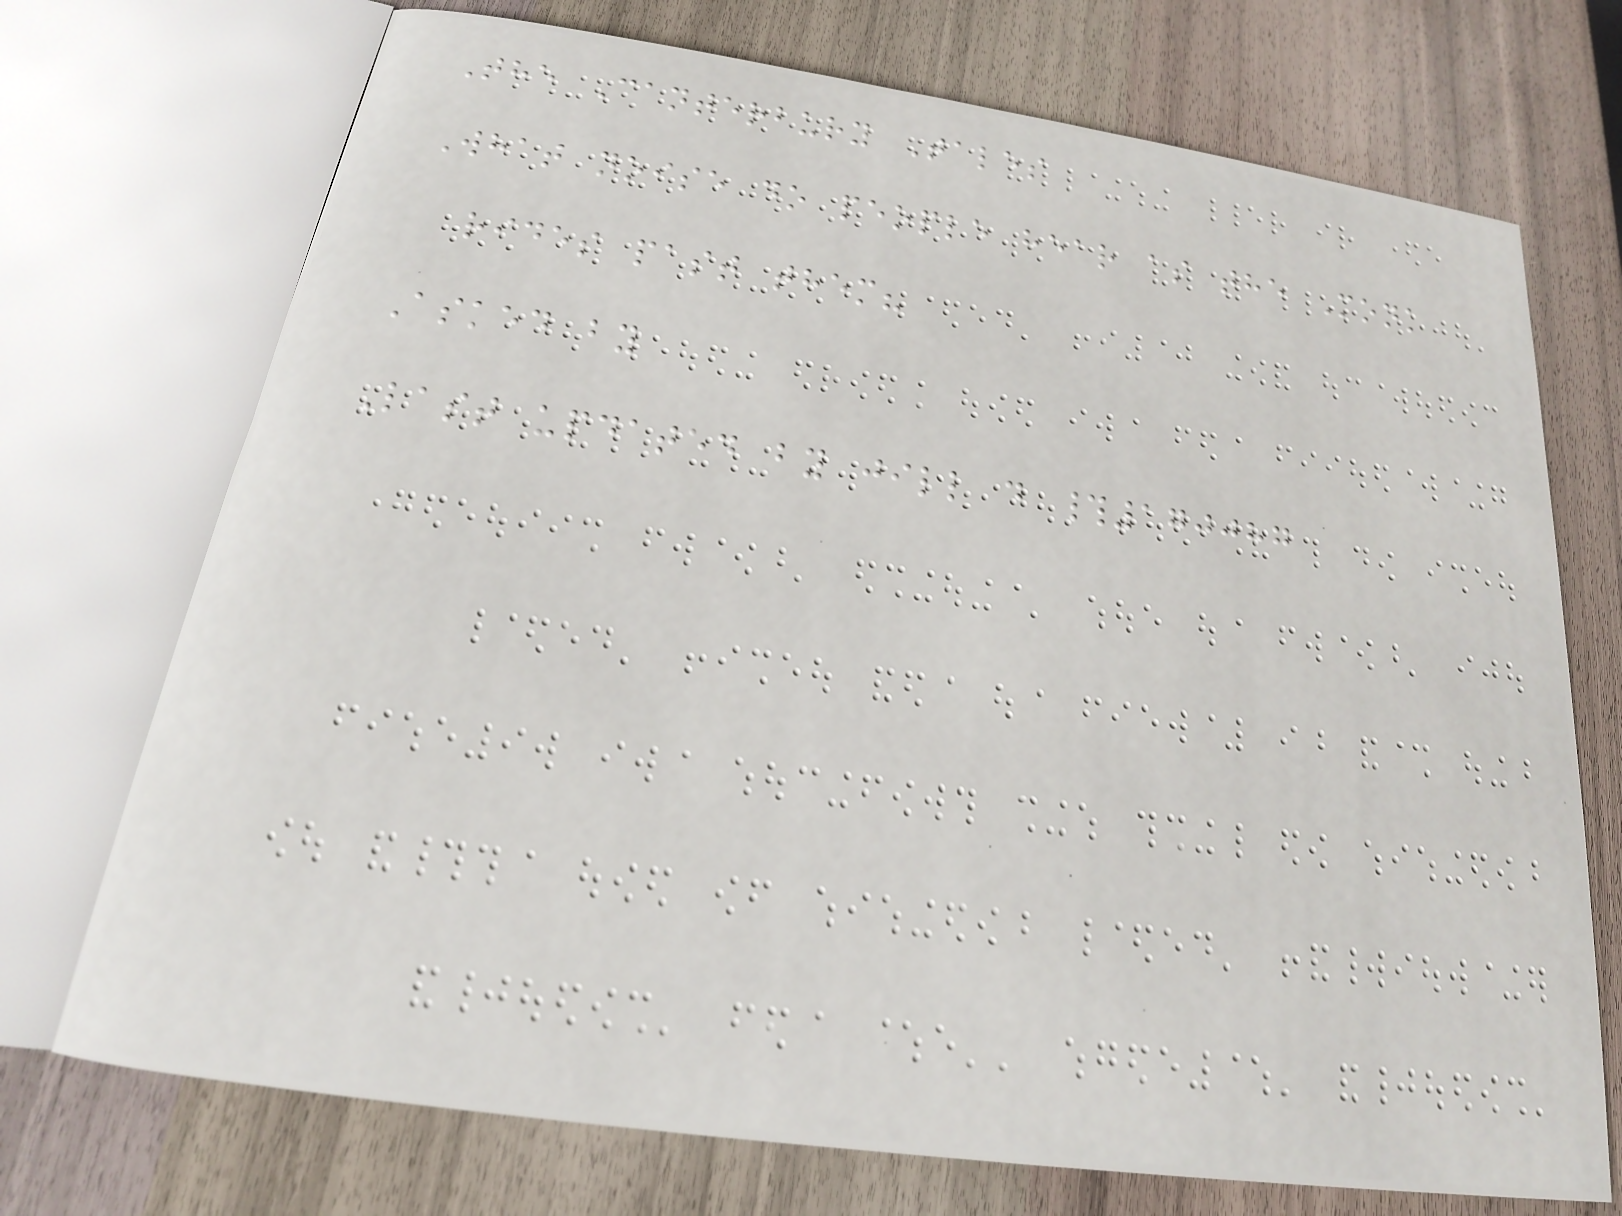The Canterbury Tales
What noise do people hear as the Monk
rides past them?
Asked by
Last updated by jill d #170087
